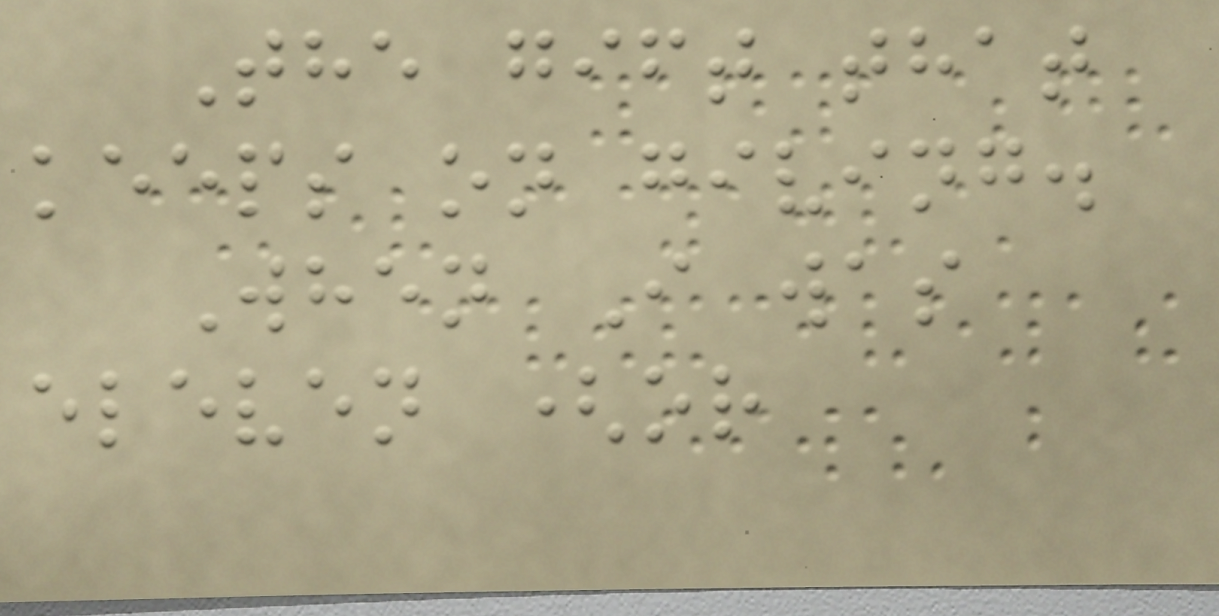The gift that
keeps on giving.
When I was
eleven (or
